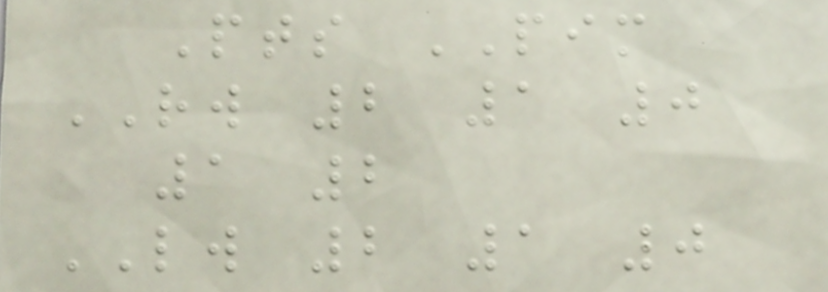Pts PIM
RW 2 1 0
1 2
LW 2 1 0
